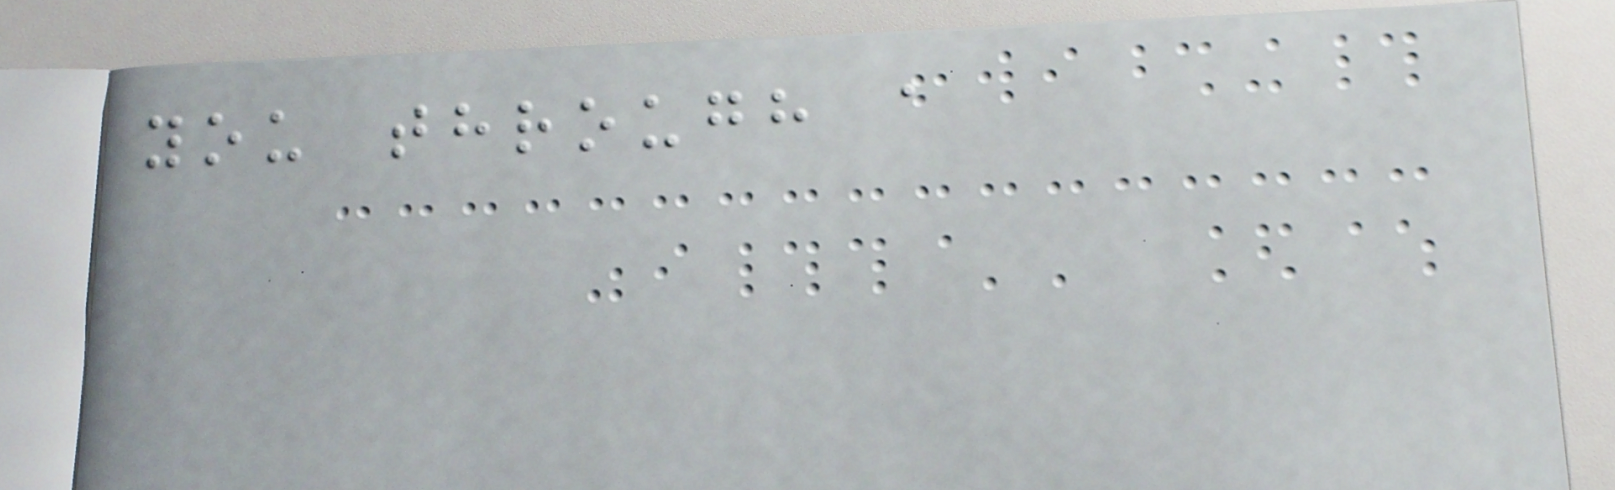you through a
